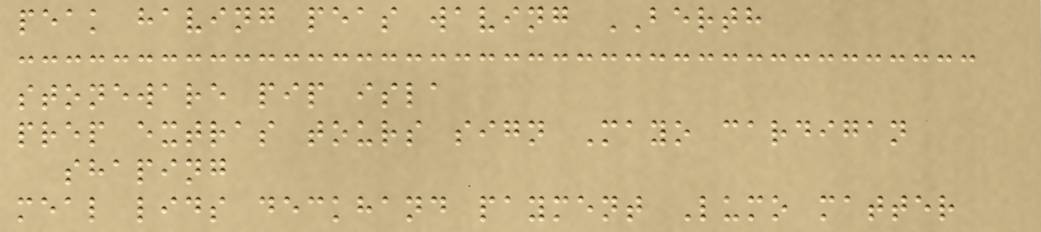peak having peas waving BERTH
stoneware pip isla
prep extras tours sign Mayo cardigan
shaping
meal lids deckhand payment Lumo matter
